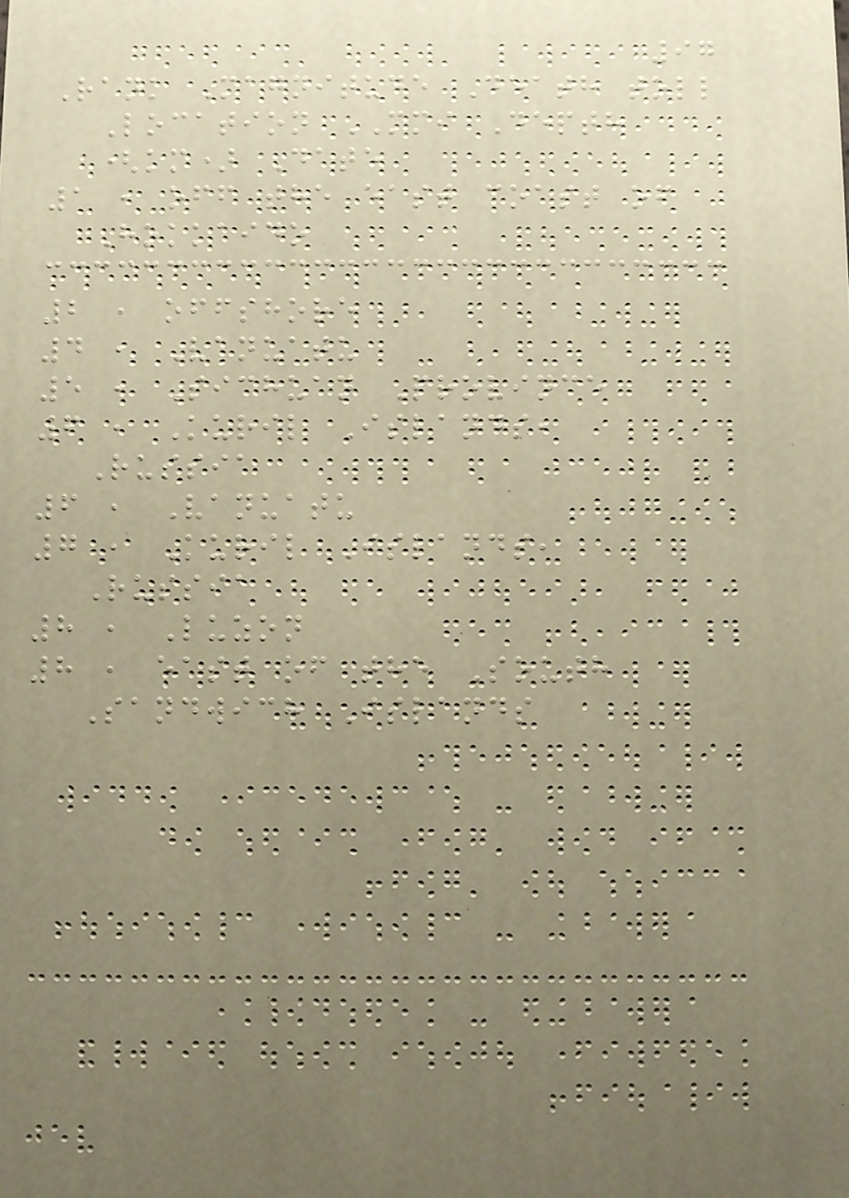97
Rank Magnitude Death toll
Location MMI Depth
(km) Date
1 , off the east coast of
Hokkaido
2 , offshore
4 , Vanuatu
5 , Sichuan Province
6 , Kuril Islands,
Russia
6 , Vanuatu
7 , Kuril Islands,
Russia
8 , Luzon
8 , east of the South
Sandwich Islands
